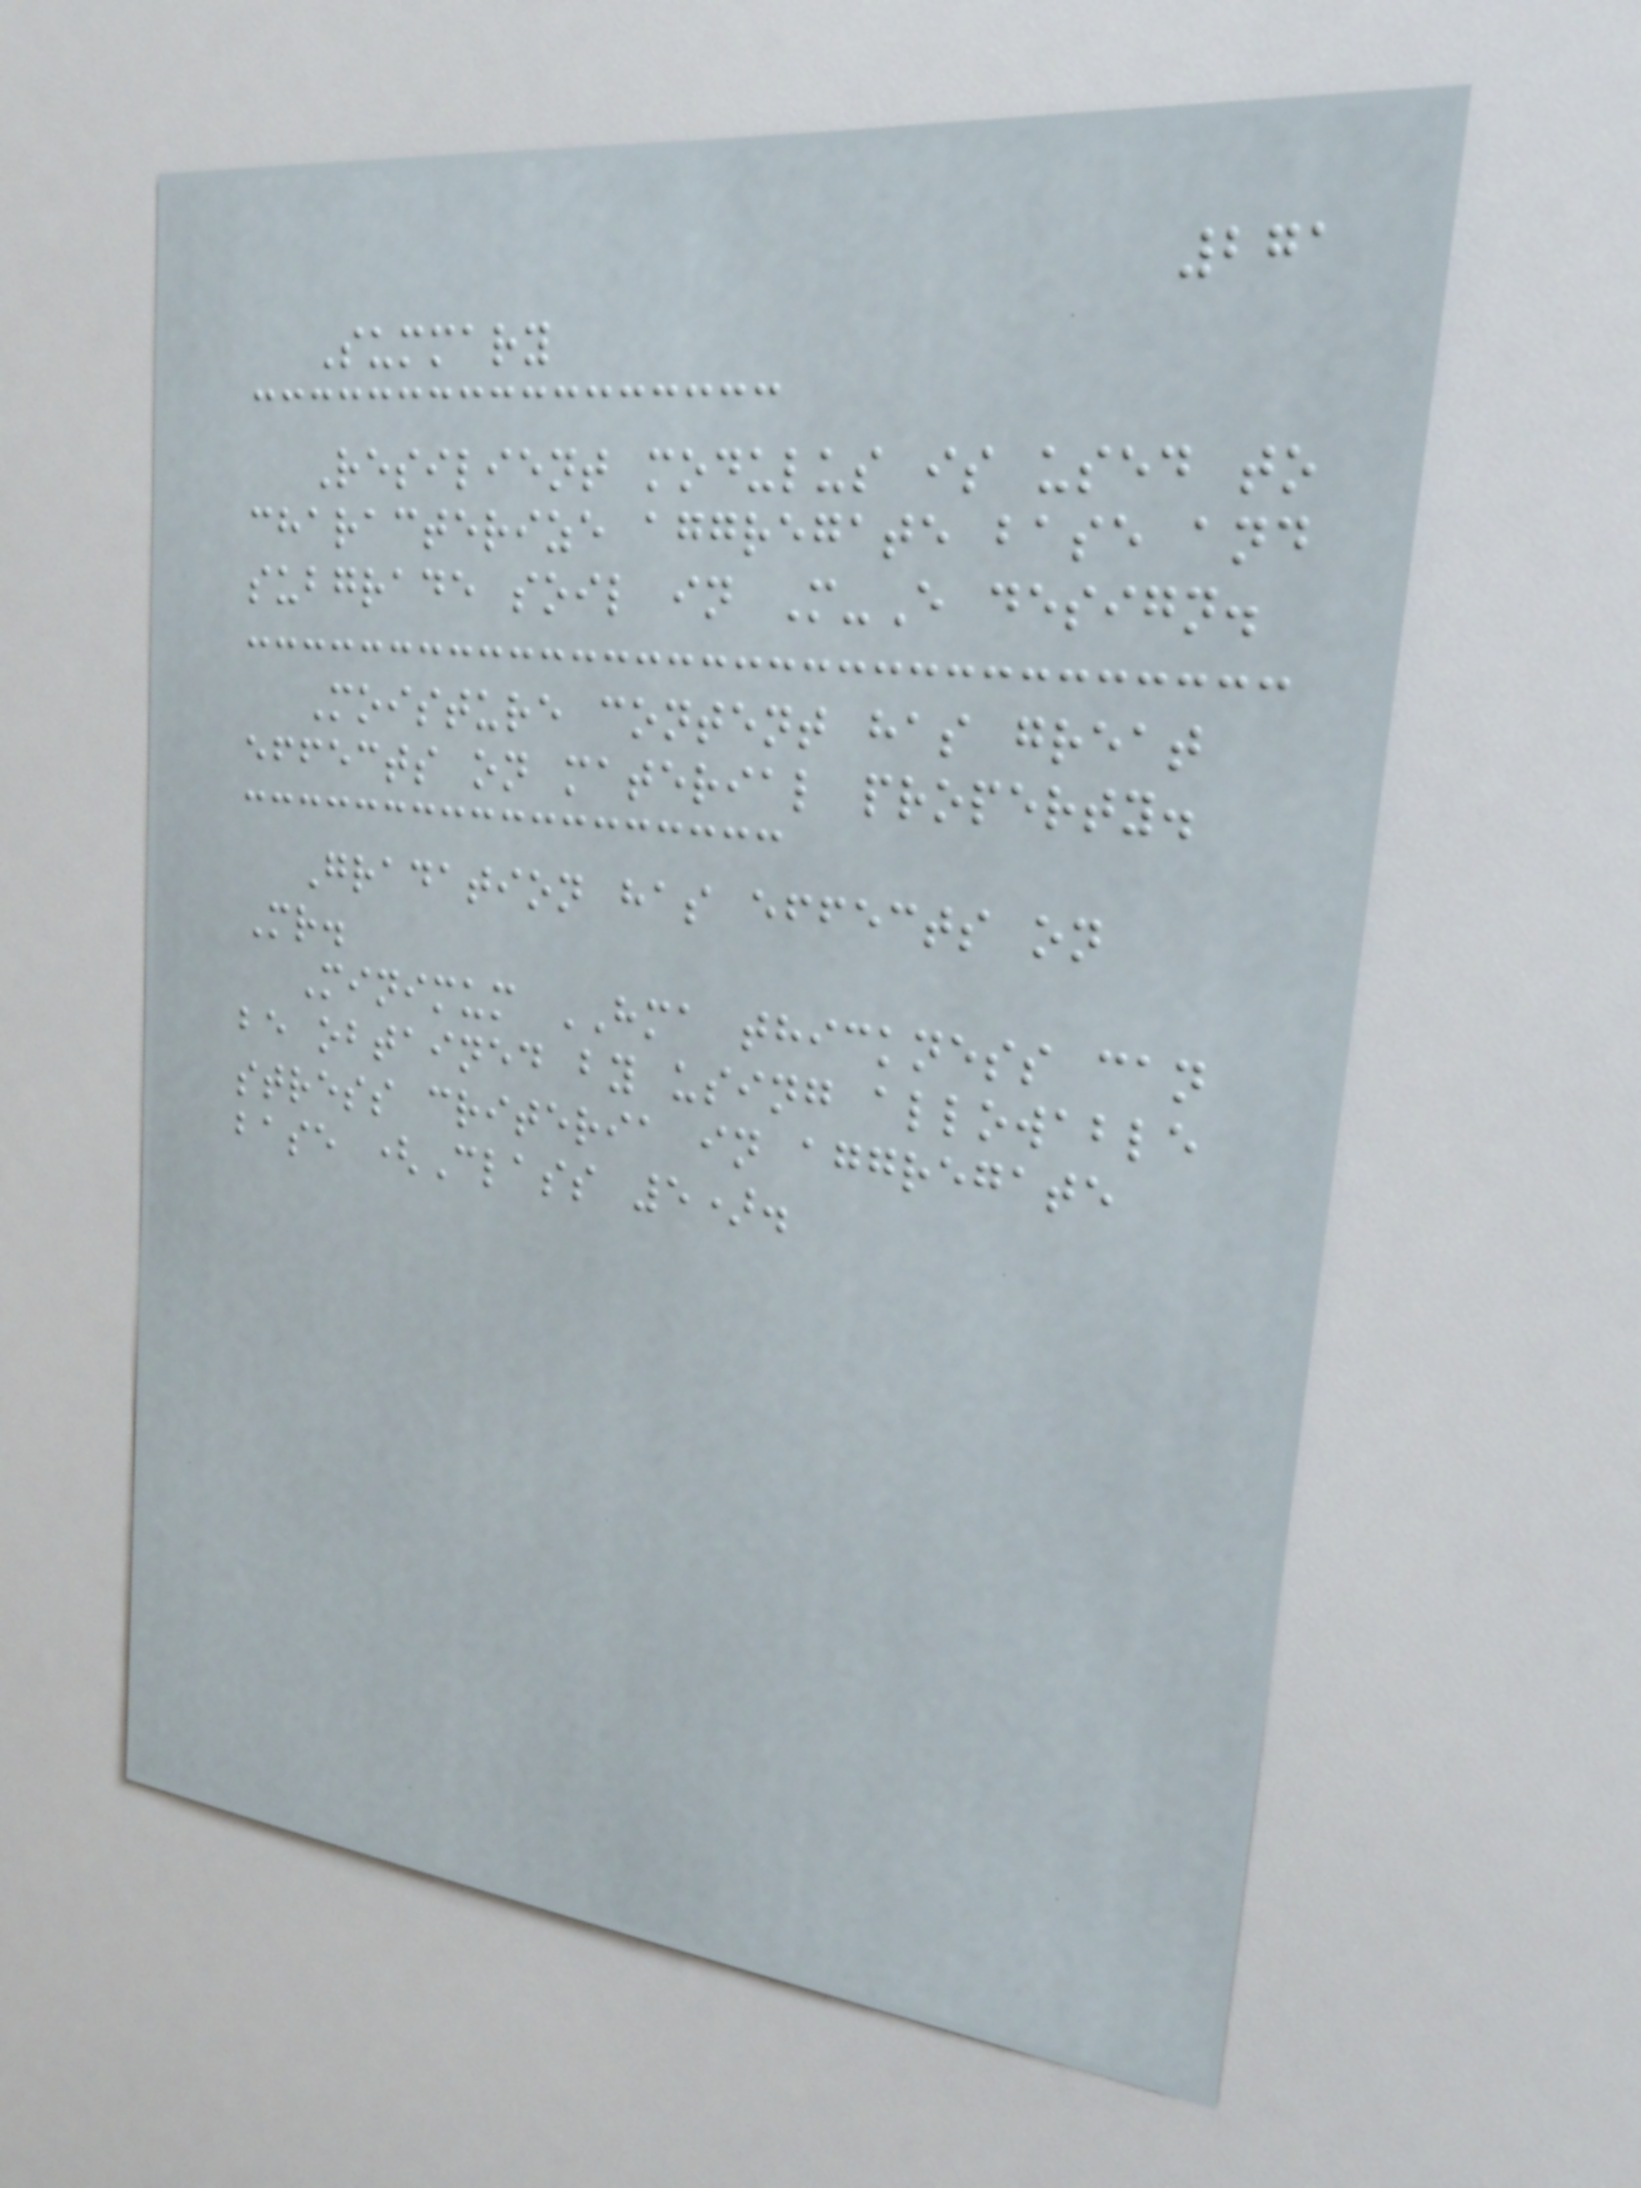271
Summary
Resilient modulus is used to
characterize aggregate base and
subgrade soil in M-E design.
Moisture content has great
effects on material property.
Gradation has effects on
Mr.
Minimum HMA thickness can
be obtained by using allowable
stress criteria in aggregate
base (Class 5).
